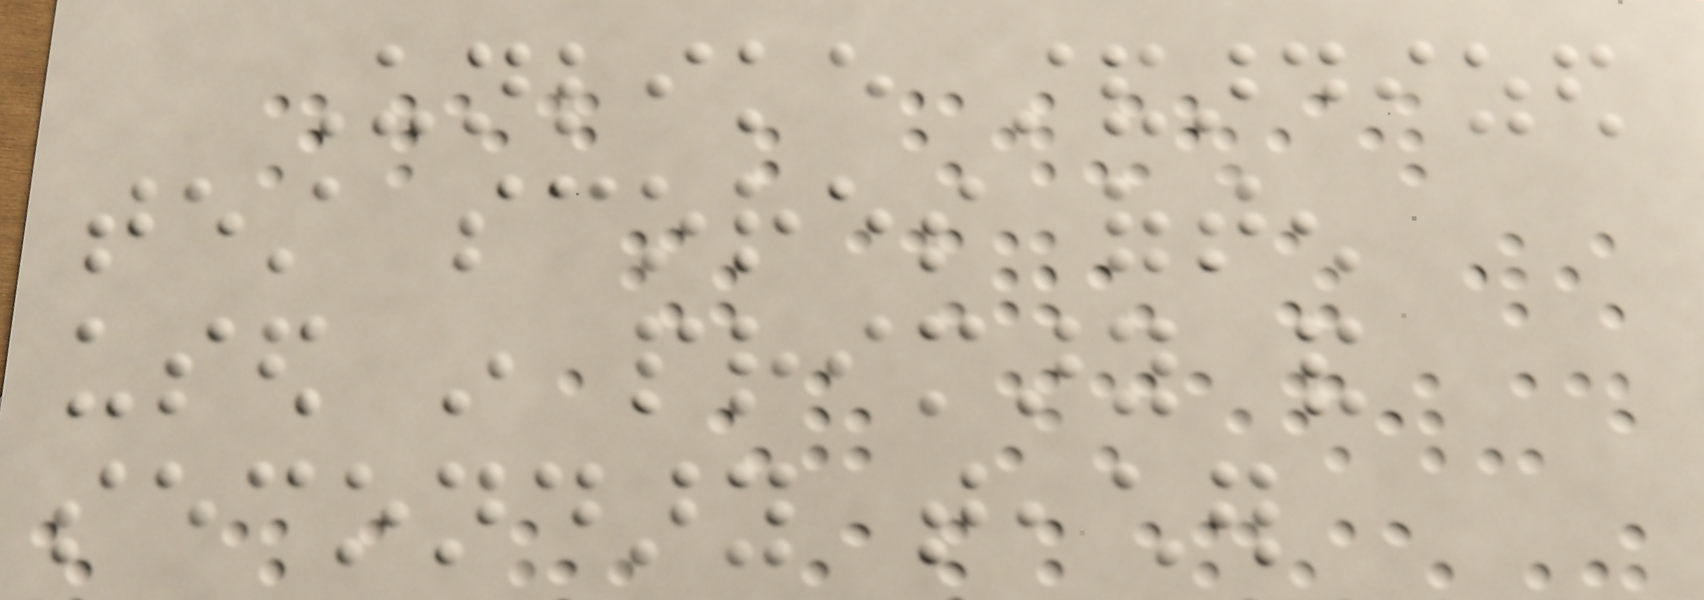Unlike standardized
test scores often
used in primary and
secondary teacher
